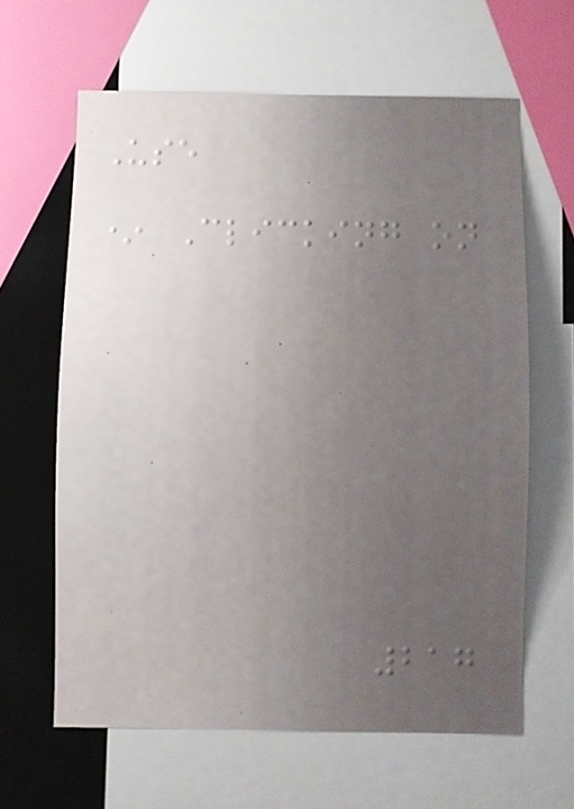Use
* Clicking on
217
